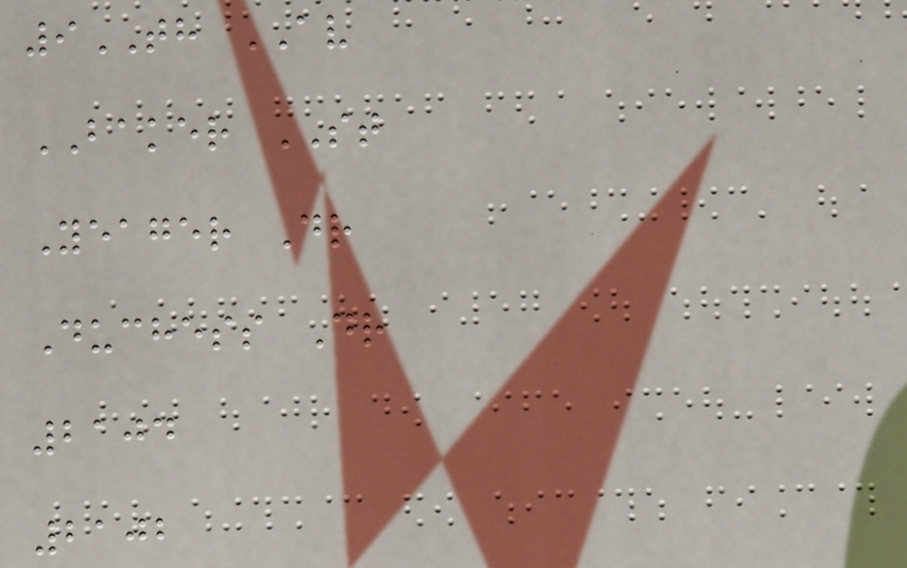9TH AV
BAKER ST
Yeager Dr
Duchess Dr
2104
2102
